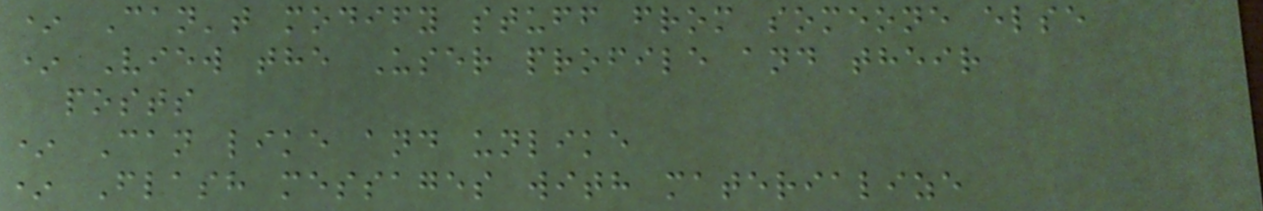* Can't modify stuff from someone else
* View the User profile and their
posts
* Can like and unlike
* Flash messages with materialize
